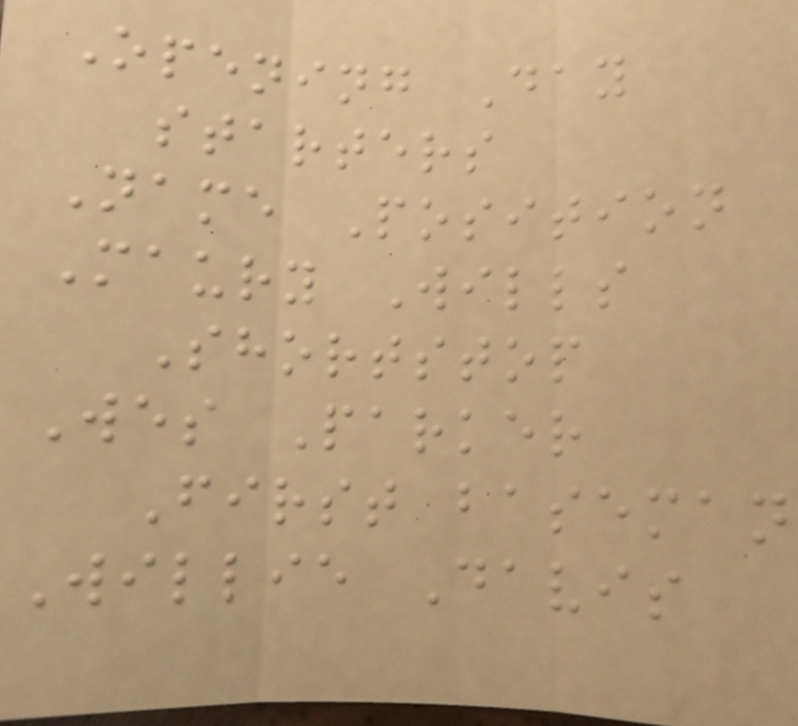Opening Day
starters
Name Position
Maury Wills
Shortstop
Wes Parker
First baseman
Willie Davis
